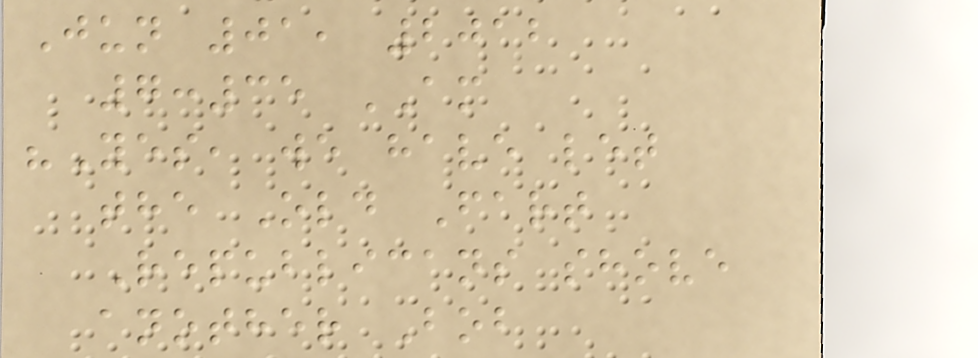Jun 01, 2012
7:35 AM
"Yes, we have let
the Old Fart
Republicans shove
another Bob
